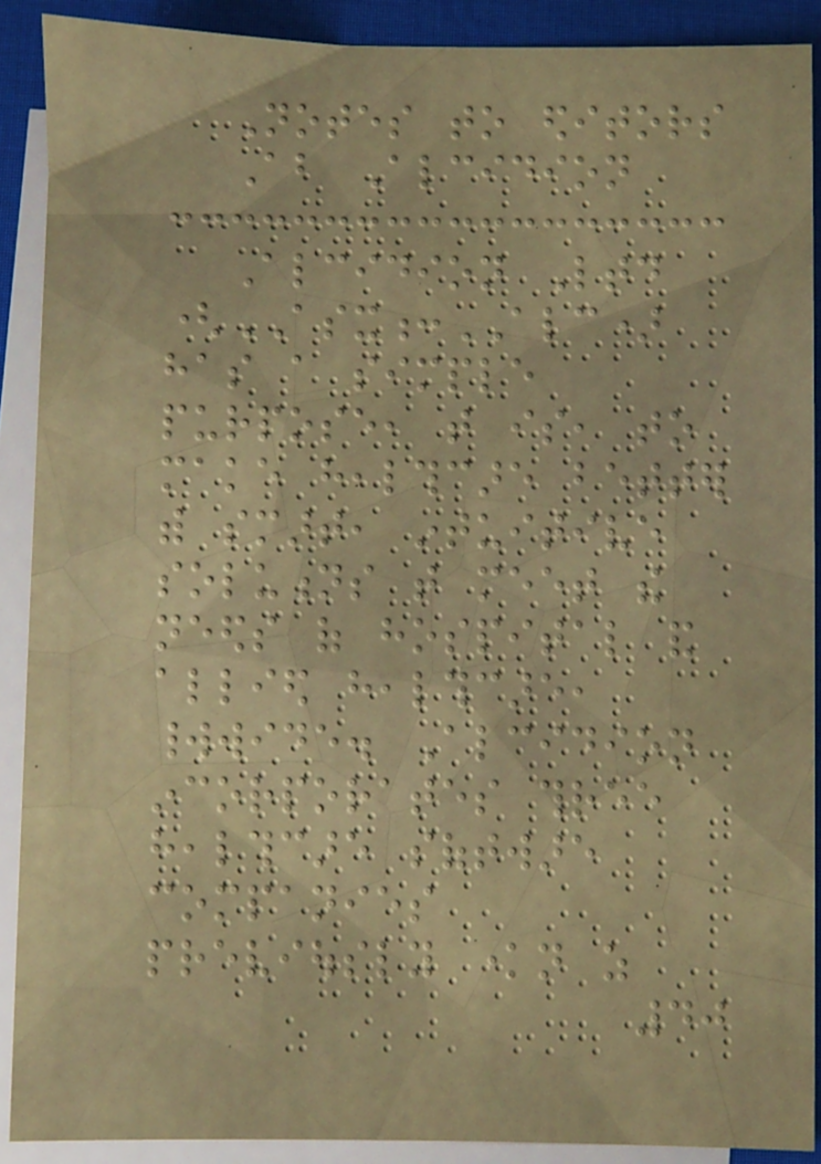Notes to editors
About Alcidion
Alcidion Ltd
(ASX:ALC)
has a simple
purpose, that is, to
make healthcare better
with smart, intuitive
solutions that meet the
needs of hospital and
allied healthcare,
worldwide. Alcidion
incorporates three
healthcare software
companies
previously known as
40
